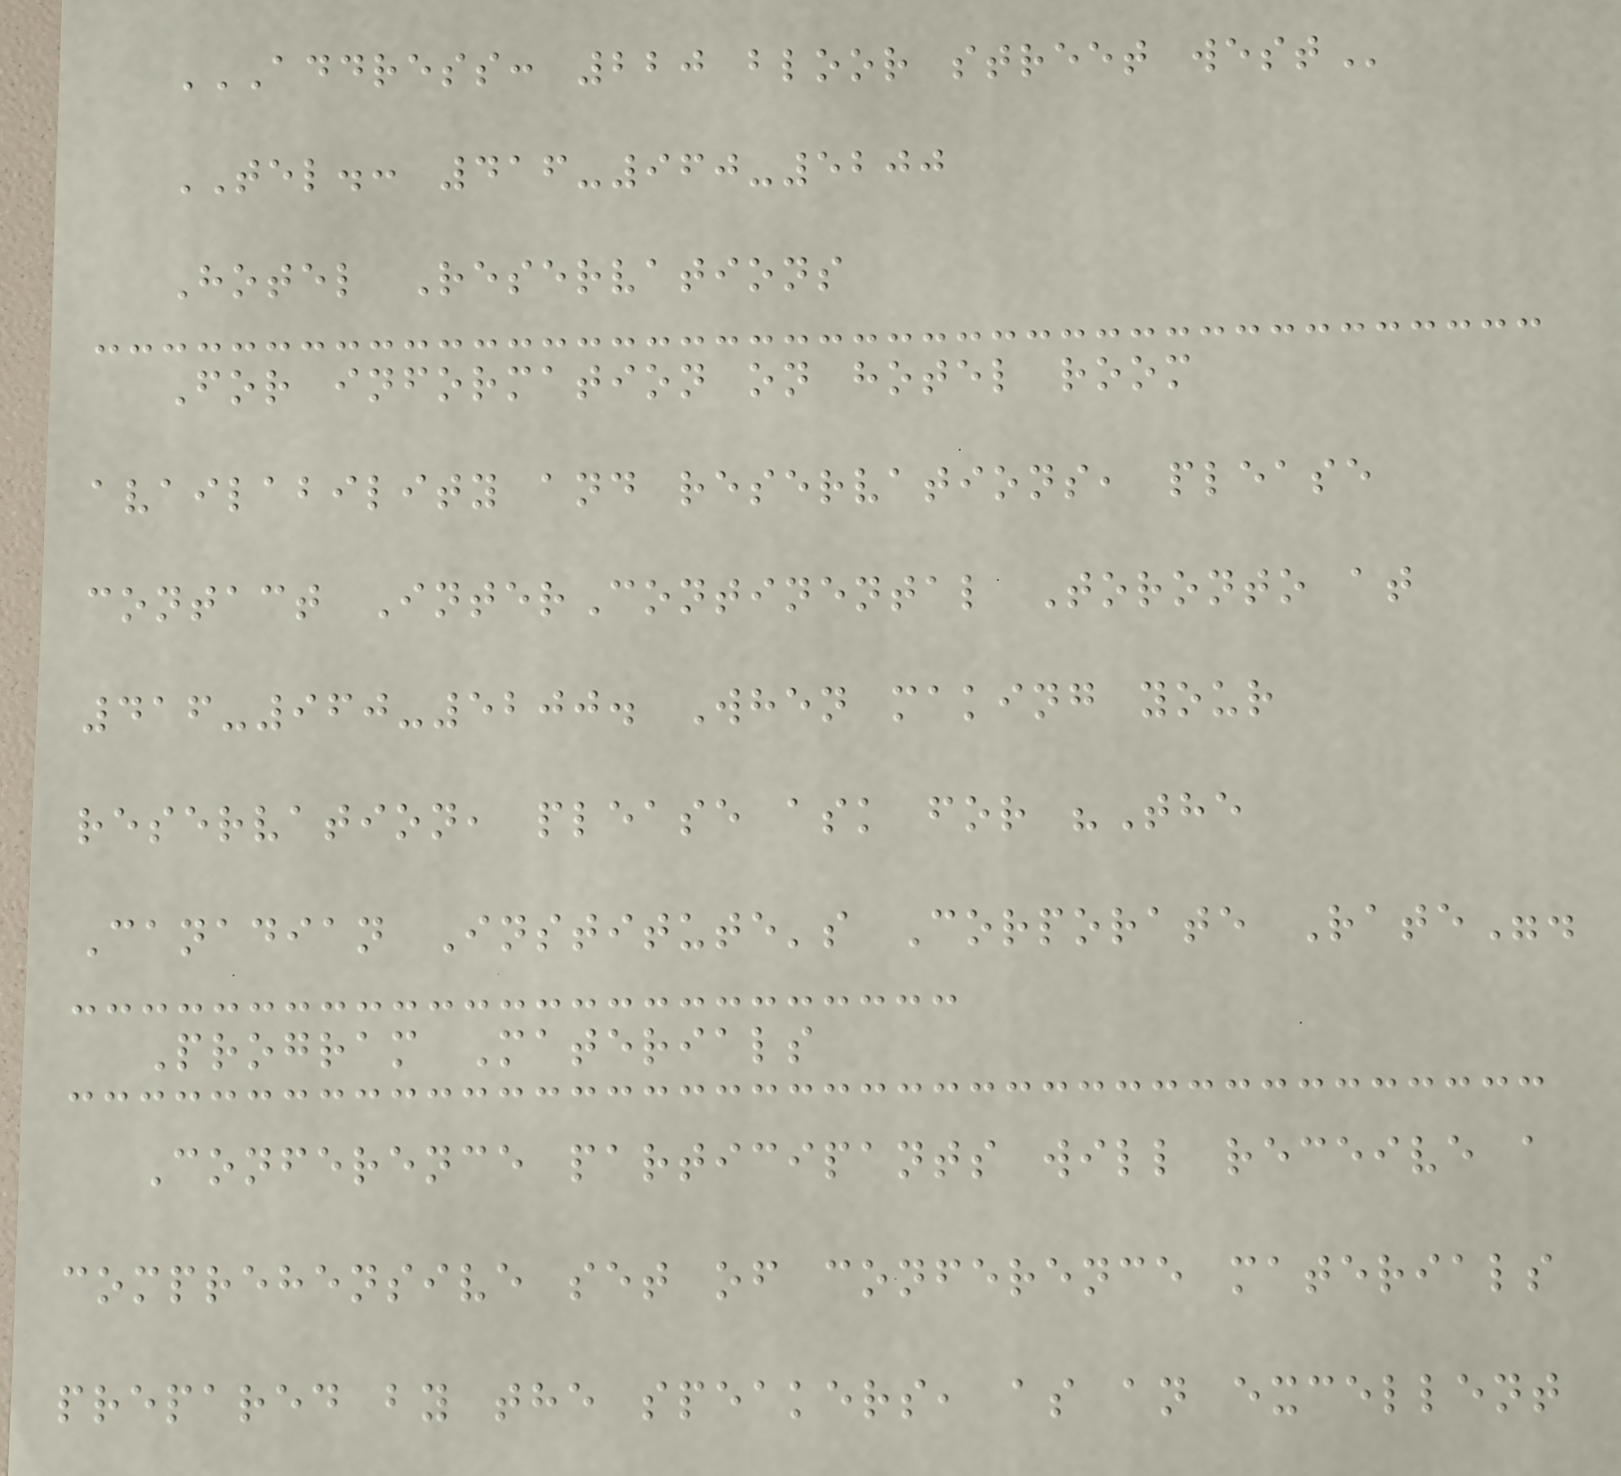ADDRESS: 220 BLOOR STREET WEST
TEL.: 416-960-5200
Hotel Reservations
For information on hotel room
availability and reservations, please
contact InterContinental Toronto at
416-960-5200. When making your
reservation, please ask for "The
Canadian Institute's Corporate Rate".
Program Materials
Conference participants will receive a
comprehensive set of conference materials
prepared by the speakers, as an excellent
